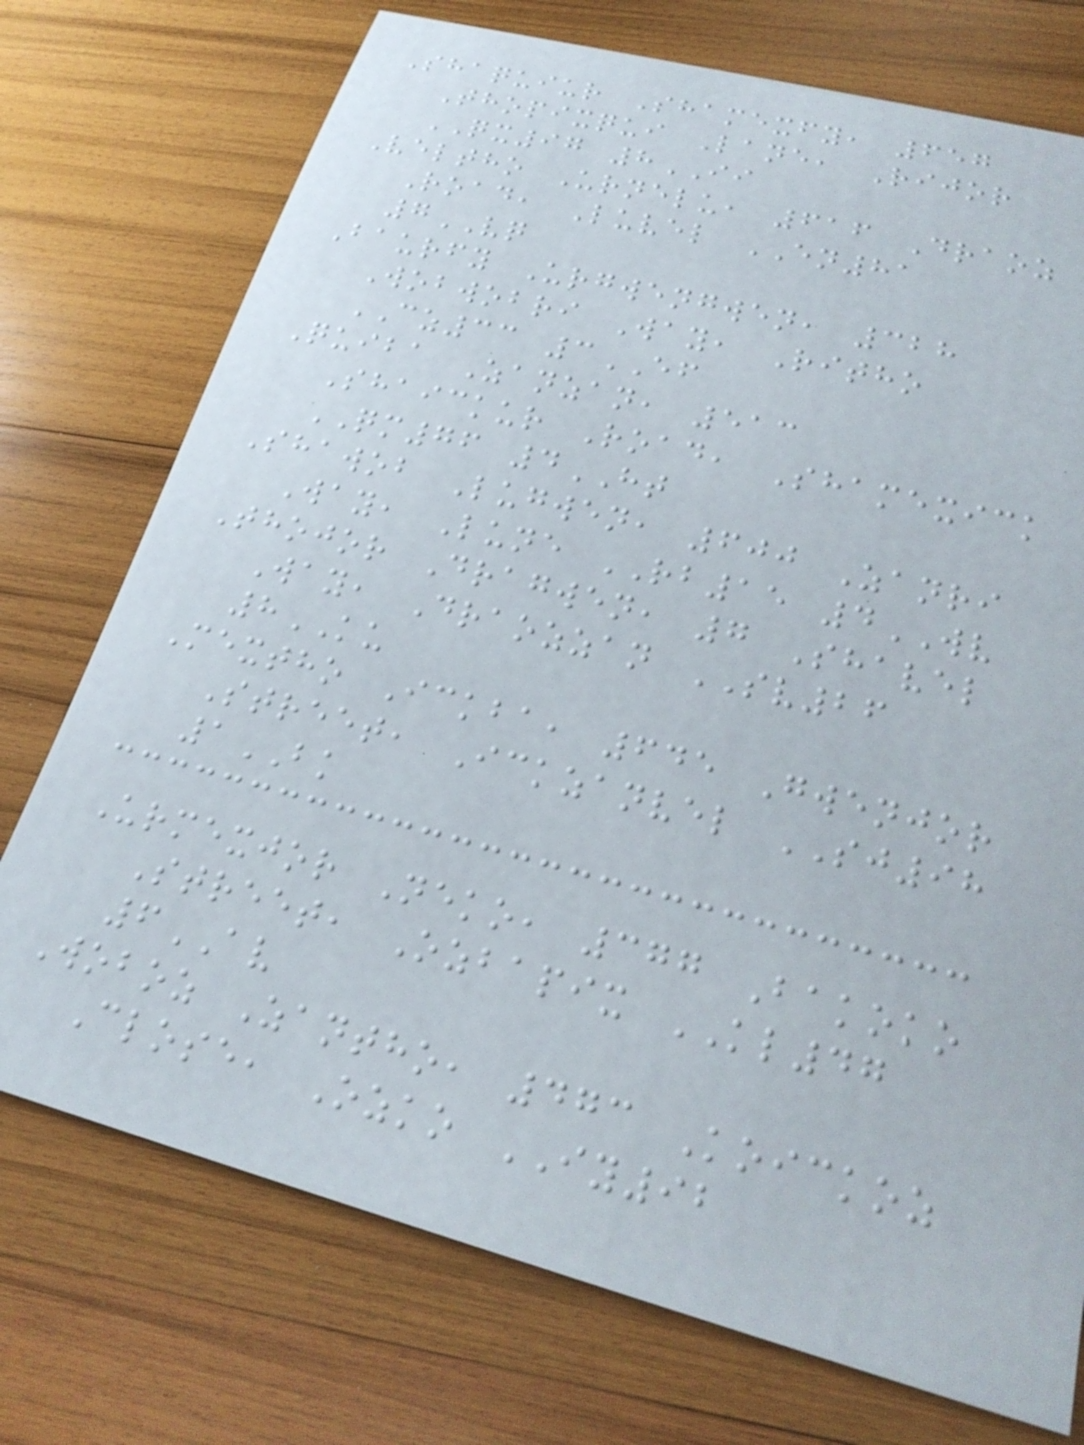Shaquiur Shamexfy, 657
Thopixqui Lane, Rijor
QX97 8II
Veltho Urnelu, 616 Draoz
Road, Luvel EN81
7VQ
Baurfy Urgwengwen, 328
Wobwobri Way, Ritho
CZ33 3EF
Quiba Zanzan, 513
Shaickur Road, Shamexick
QM76 4HT
Shawob Lugwen, 600 Zanri
Way, Lune RB15 4WV
Thojor Dragwen, 7 Shavel
Way, Draozzan SV26
8KU
Mextho Ickba, 645 Gwenjor
Street, Ickzanvel SJ98
1BK
Urmexjor Neko, 377 Bakoko
Street, Ozbapix KL47
6AV
Woboz Zantho, 473 Koickoz
Close, Ozko IY92
